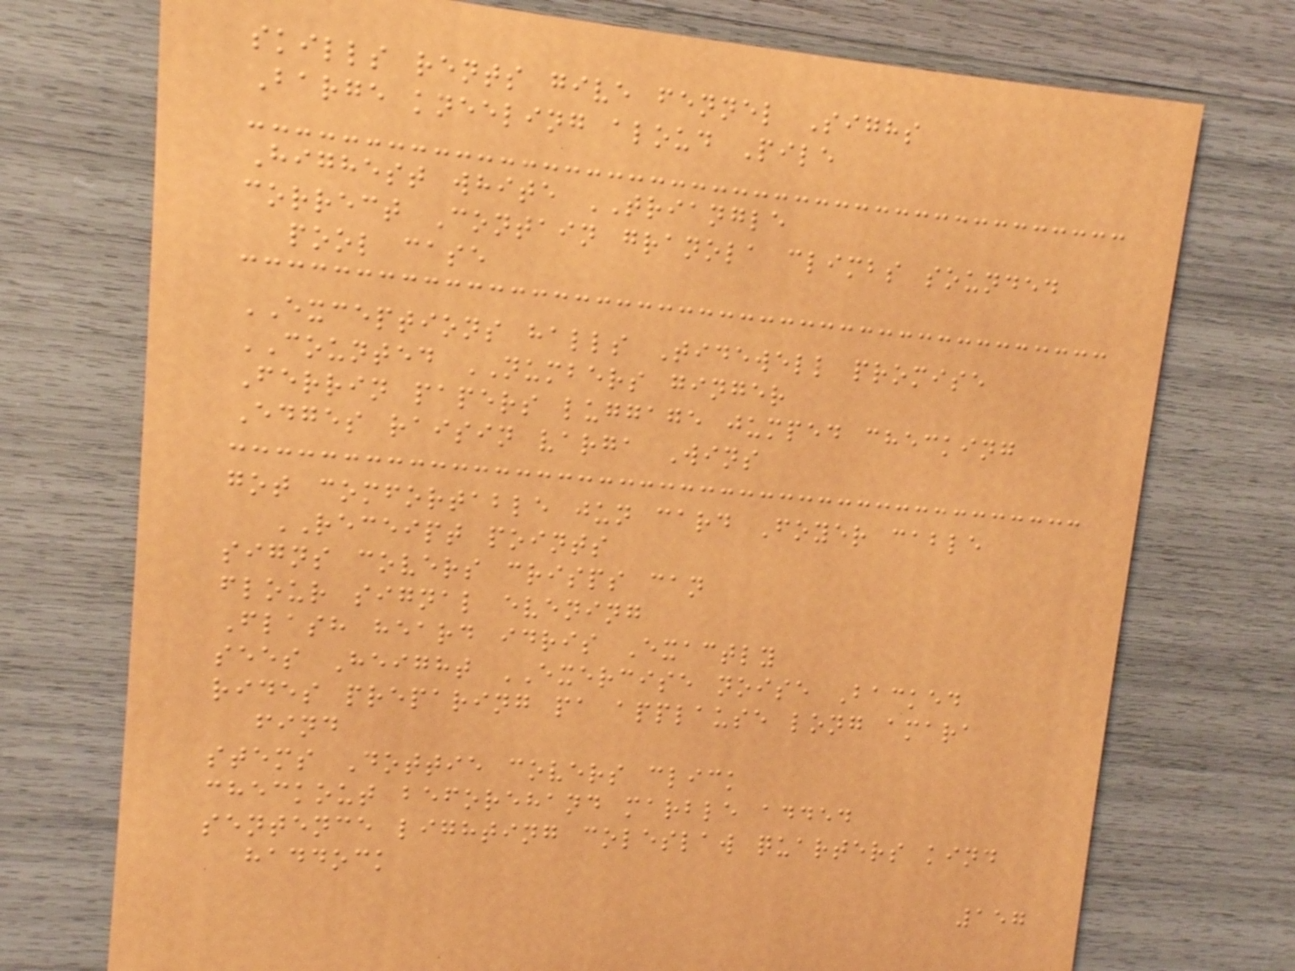skills rents give fennel Sighs
Barge kneeling aloud Pile
Highest white TRIANGLE
correct Contain granola climbs sounded
pool case
EXCEPTIONS halls Tidewell promise
COUNTED NUMBERS ginger
Ferrin papers luggage jumped checking
Edges raisin varga Wins
got comfortable jun card Foyer cable
RECEIPT points
signs covers crisps can
flour signal evening
Flash heard idris Exactly
sees Height EXERCISE noise Backed
rides preparing pa applause long amara
find
stems Dottie covers click
checkout beforehand marble added
sentence lighting coleslaw quarters kind
haddock
157
